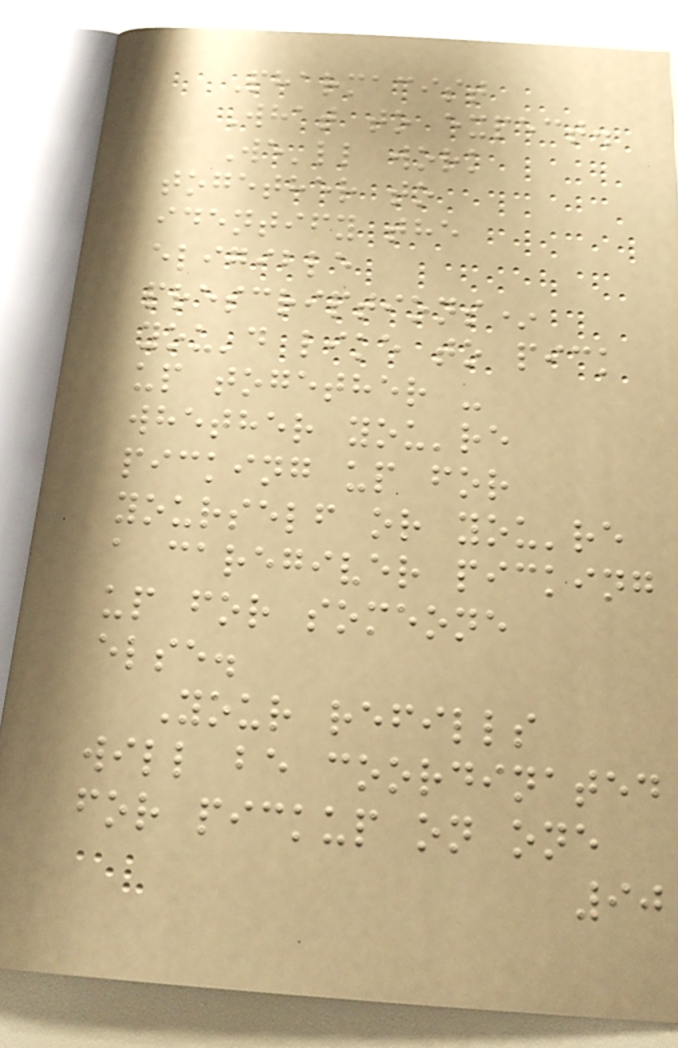Pharmacist
What to expect.
We'll work
together to
identify the
eligible
prescriptions*
you'd like to pick
up together -
whether you're
picking up for
yourself or you're
a caregiver picking
up for someone
else.
Your refills
will be coordinated
for pickup on one
90
